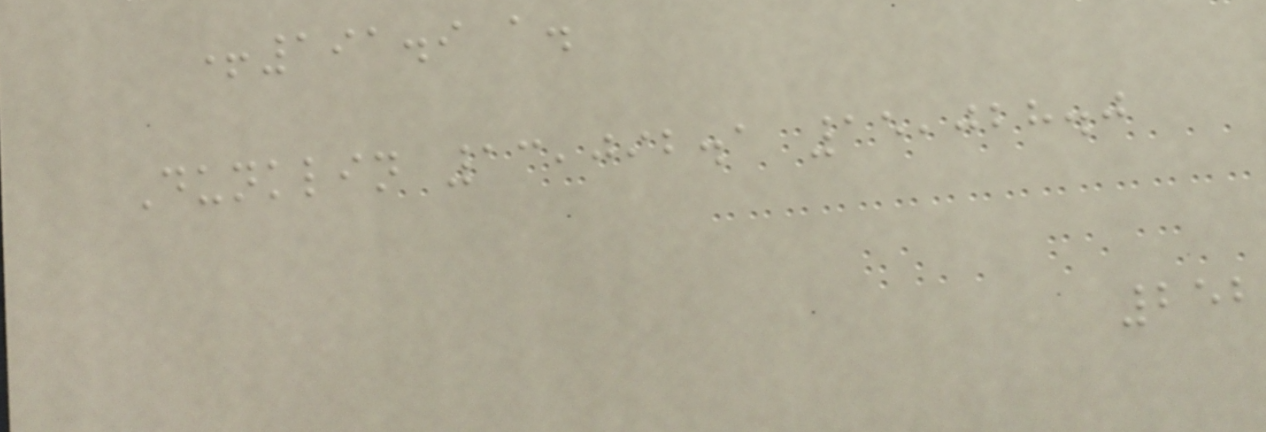+191.9 a.
Dunklin 13,092.1 15,028.0
252
